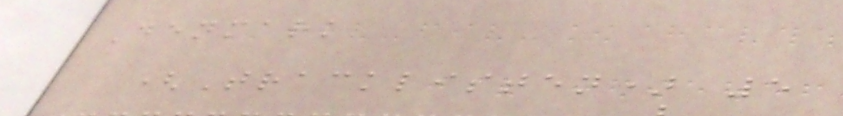Denmark
(Tracklisten) 5
